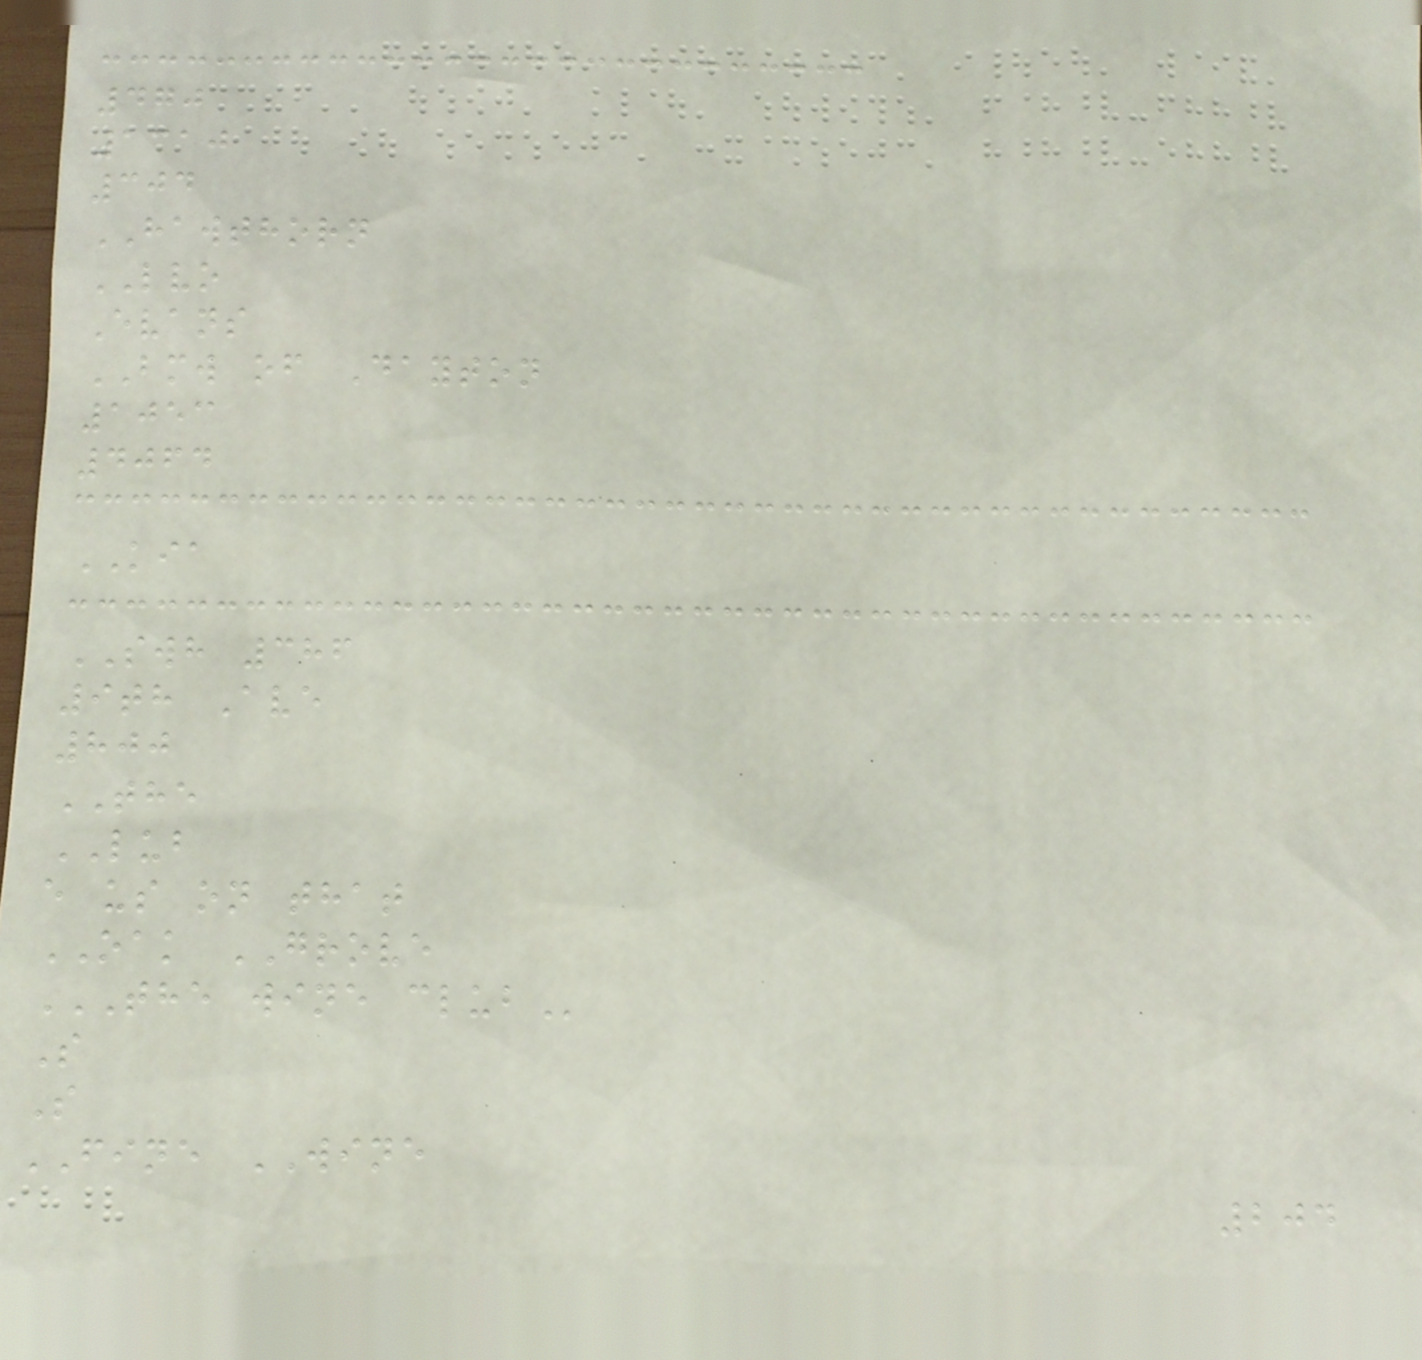470
1310
304
HAWTHORN
LVO
Evans
BMW of Dayton
1053
4064
KIA
SWH 386
9th Ave
800
THE
LUB
e us on that
OAK GROVE
THE WINE CLUB
S
S
FINE WINE
204
